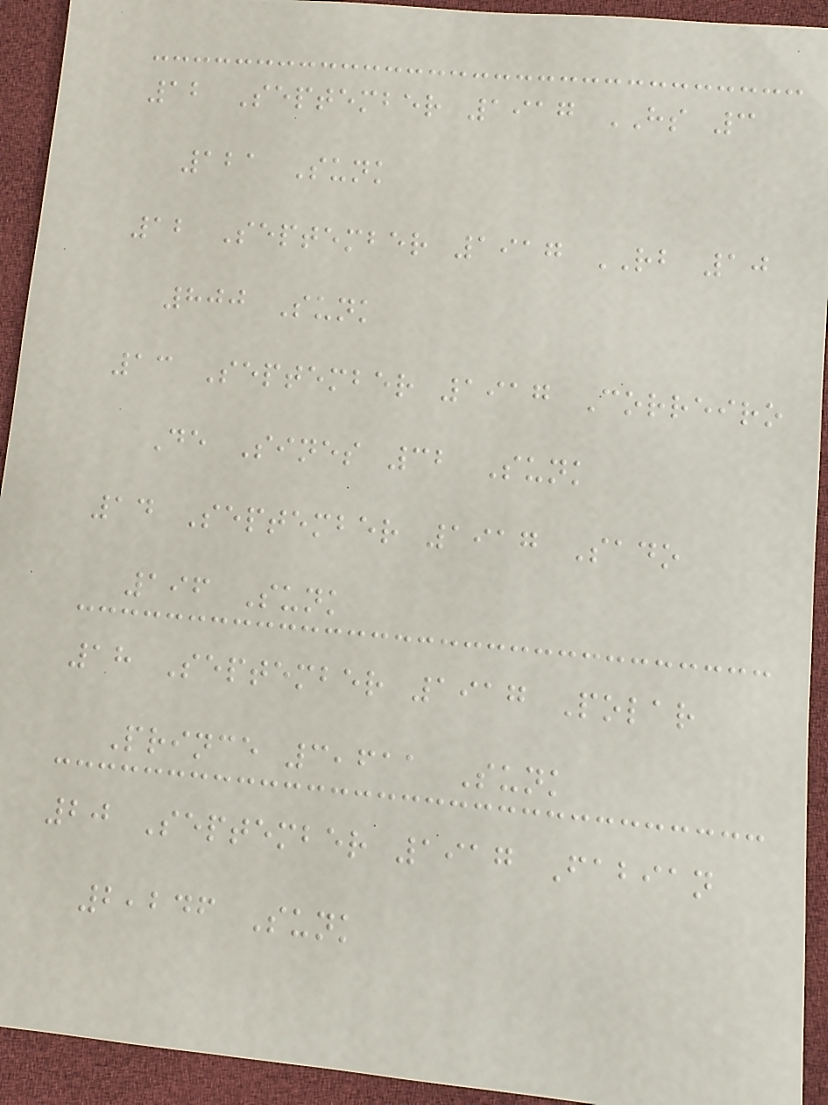12 September 1917 HS 3
121 Sunk
12 September 1917 RB 10
800 Sunk
13 September 1917 Correiro
De Sines 32 Sunk
14 September 1917 Sado
196 Sunk
18 September 1917 Polar
Prince 3,611 Sunk
20 September 1917 Fabian
2,246 Sunk
